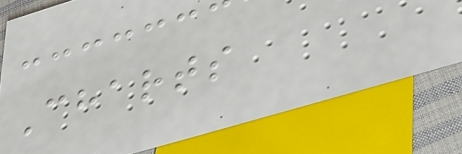Charts
